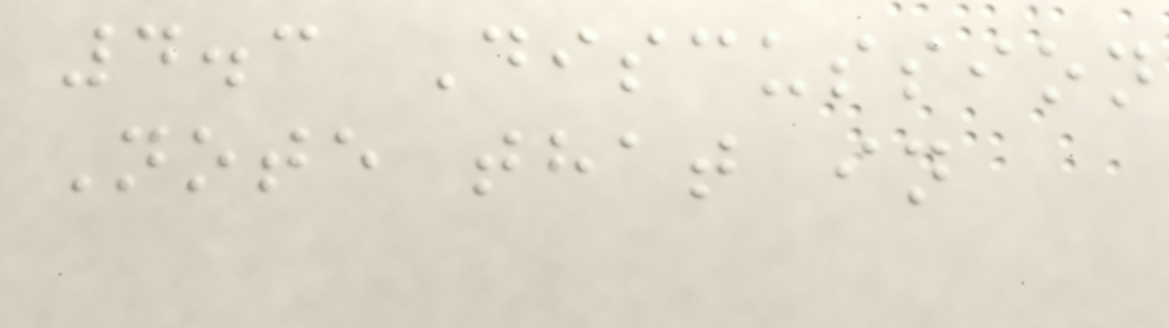4.3 Discussion
Note that in
